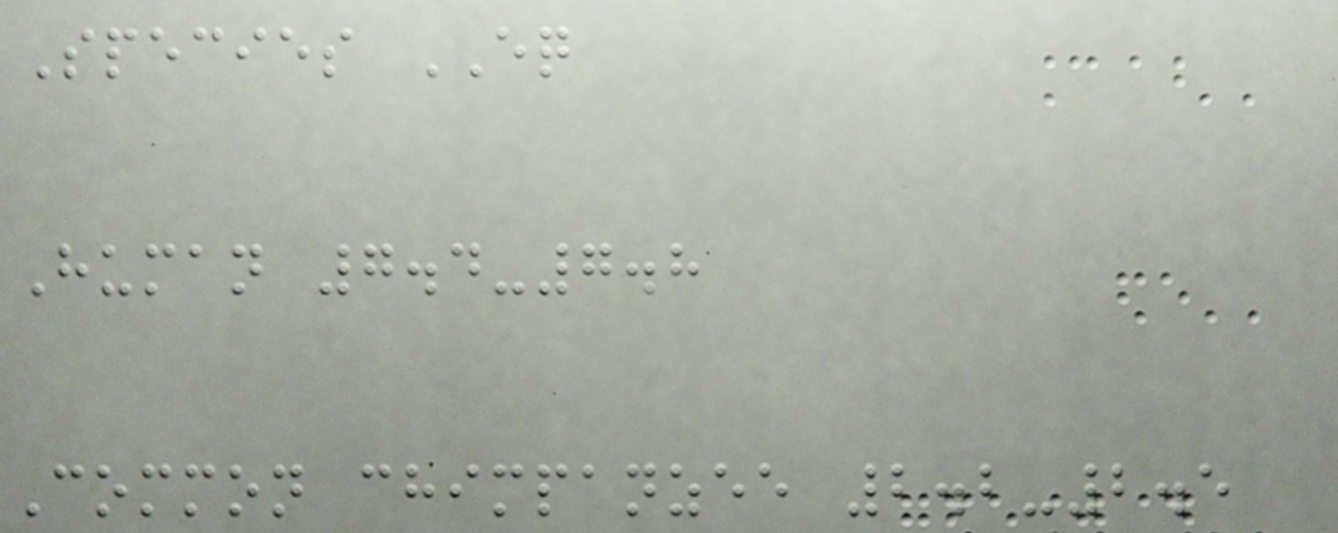Species EQ
Human 7.4-7.8
Common chimpanzee 2.2-2.5
